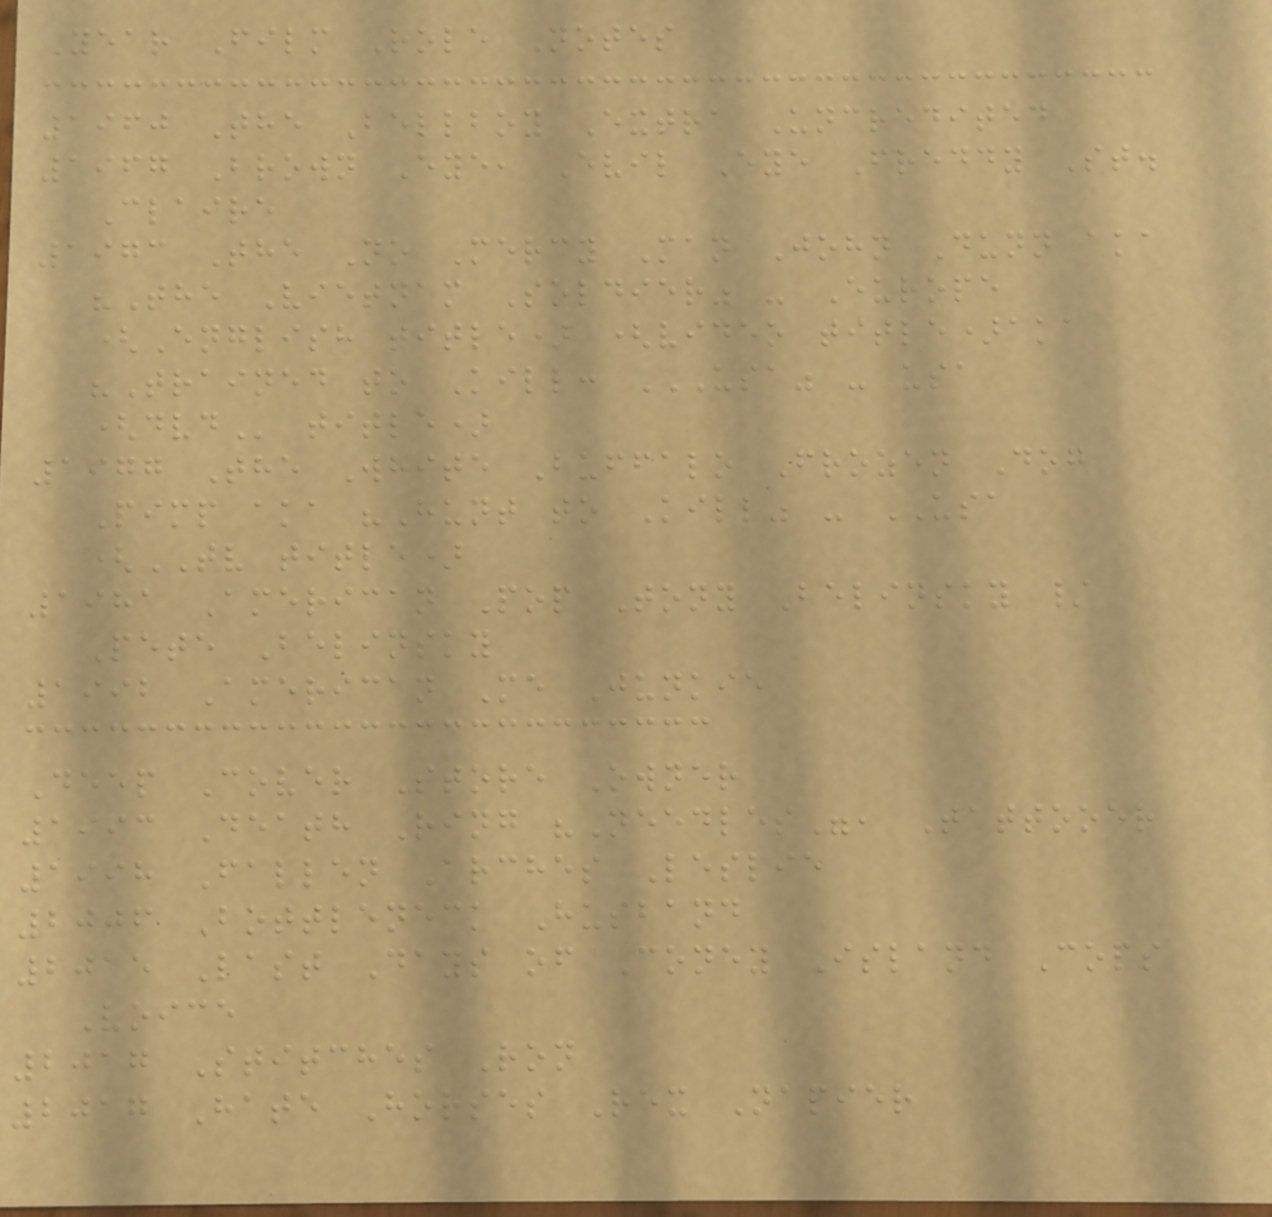Year Film Role Notes
1960 The Bellboy Extra Uncredited
1967 Brown Eye, Evil Eye Freddy St.
Claire
1973 The No Mercy Man John Dunn aka
"The Vietnam Soldier" - Europe
(English title) (video title)aka
"Trained to Kill: USA" - USA
(DVD title)
1977 The White Buffalo Frozen Dog
Pimp aka "Hunt to Kill" - USA
(TV title)
1981 American Pop Tony Belinsky /
Pete Belinsky
1992 American Me Junkie
Deep Cover Store Owner
1993 Death Ring "Needles", Tattooer
1998 Fallen Arches Leslie
2006 Bottleneck Husband
2015 Last Days of Coney Island Cops
Voice
2017 Stitches Ron
2017 Hate Horses Rex Napier
